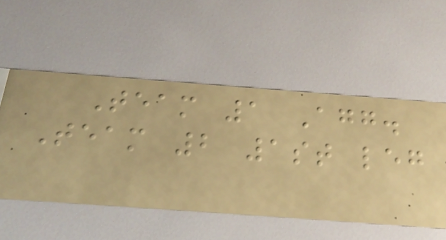Team 1 Agg.
Team 2 1st leg
